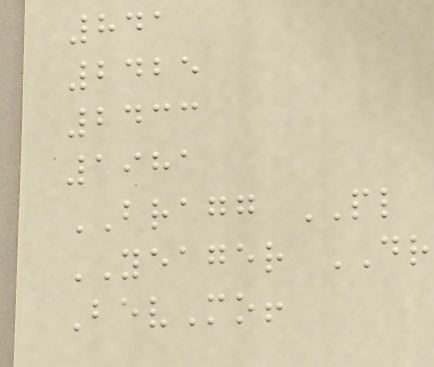841
2425
2433
1981
BRAGG PL
YEAGER DR
BevMo!
